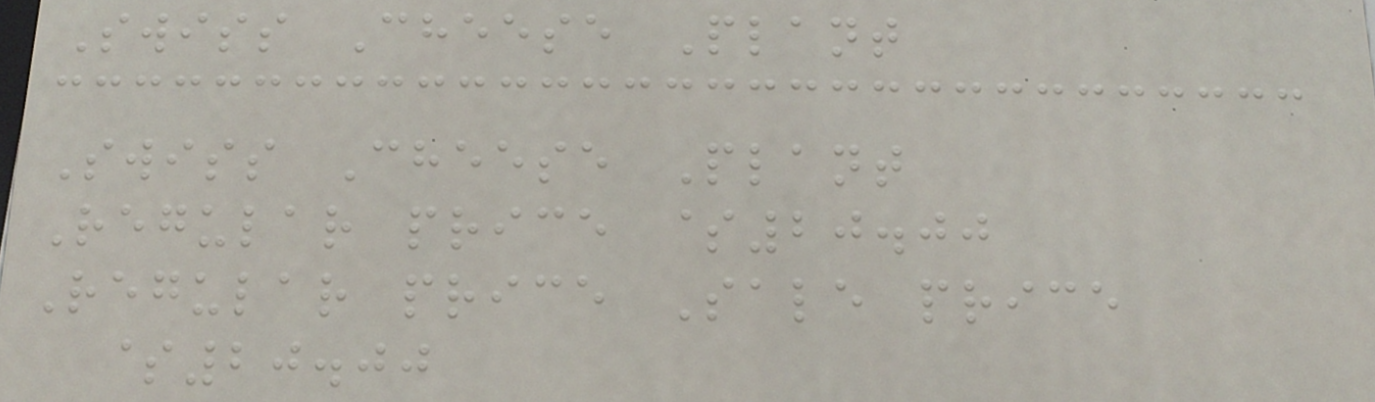Swiss Cheese Plant
Swiss Cheese Plant
Regular price $20.00
Regular price Sale price
$20.00
